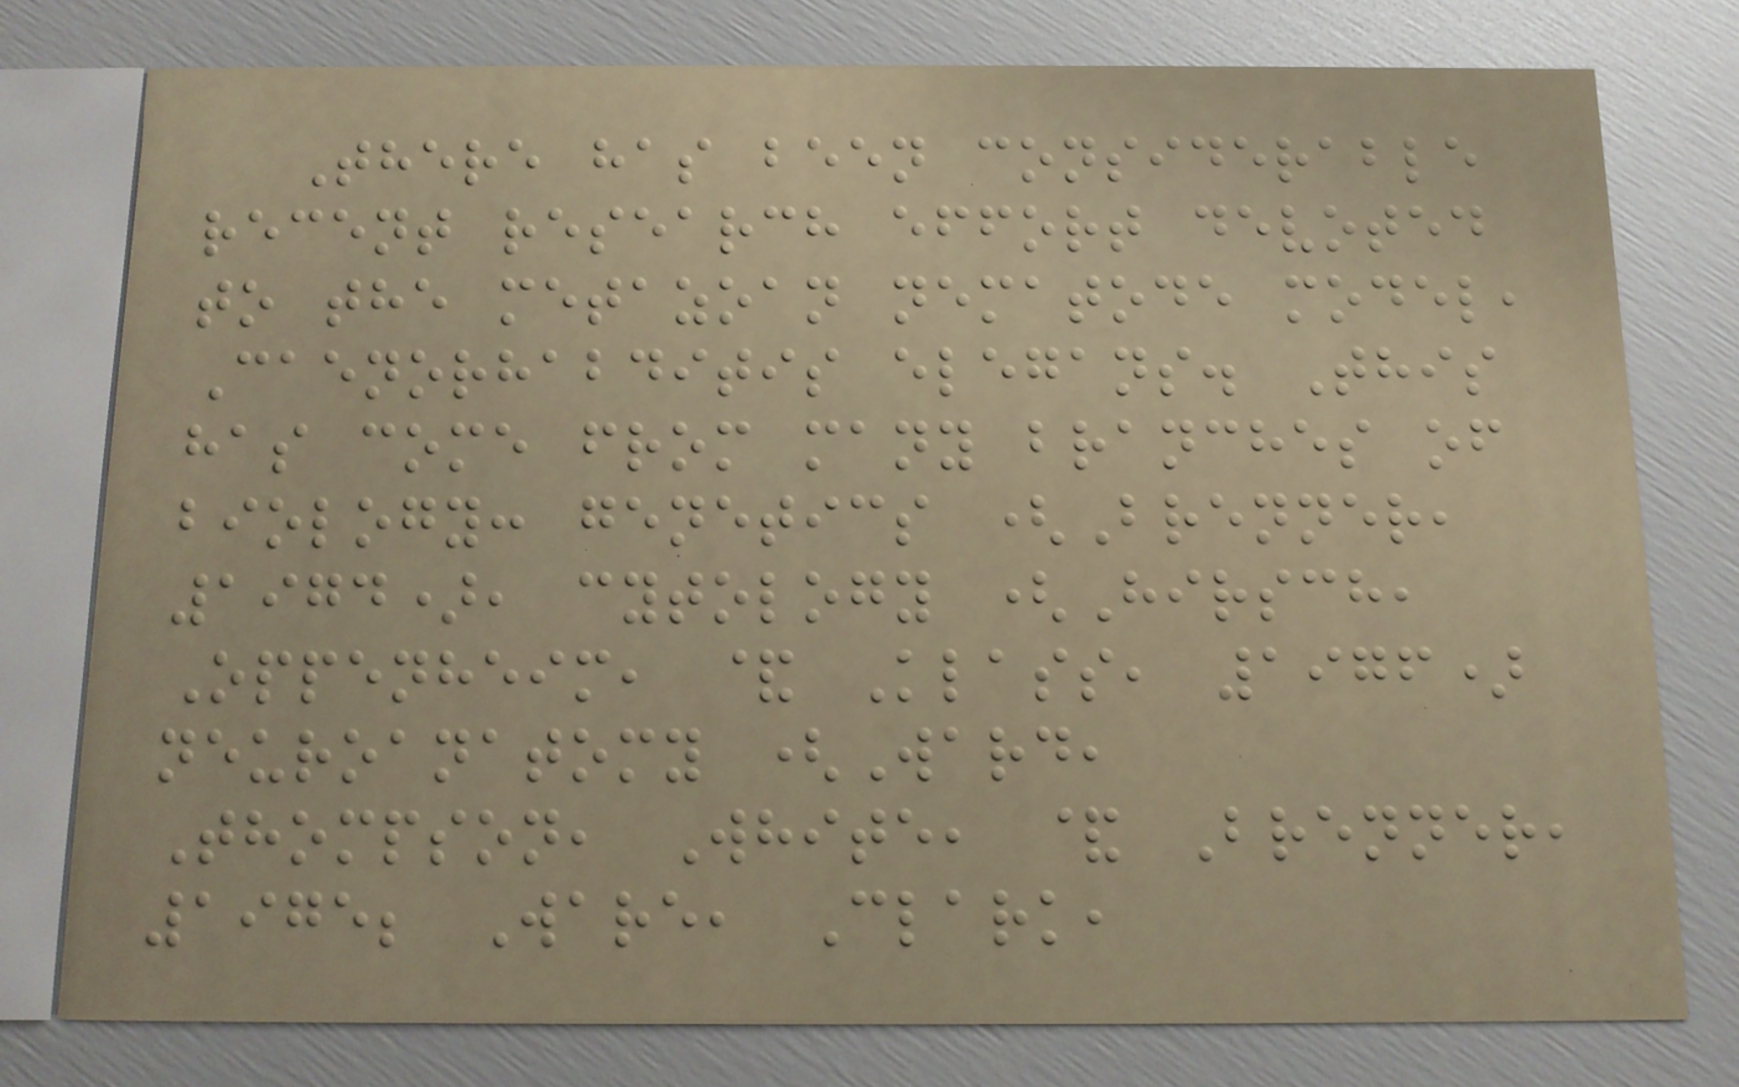There has been considerable
recent research effort devoted
to the metazoan nematode model,
Caenorhabditis elegans. This
has come from many branches of
biology: genetics (Brenner,
1974), cytology (Hirsch,
Oppenheim, & Klass, 1976)
neuroanatomy (Ward,
Thompson, White, & Brenner,
1975; Ware, Clark,
